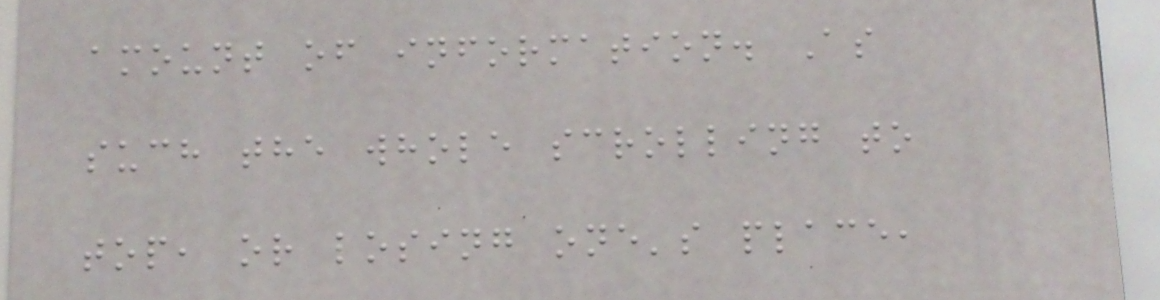amount of information. As
such the whole scrolling to
top, or losing one's place,
